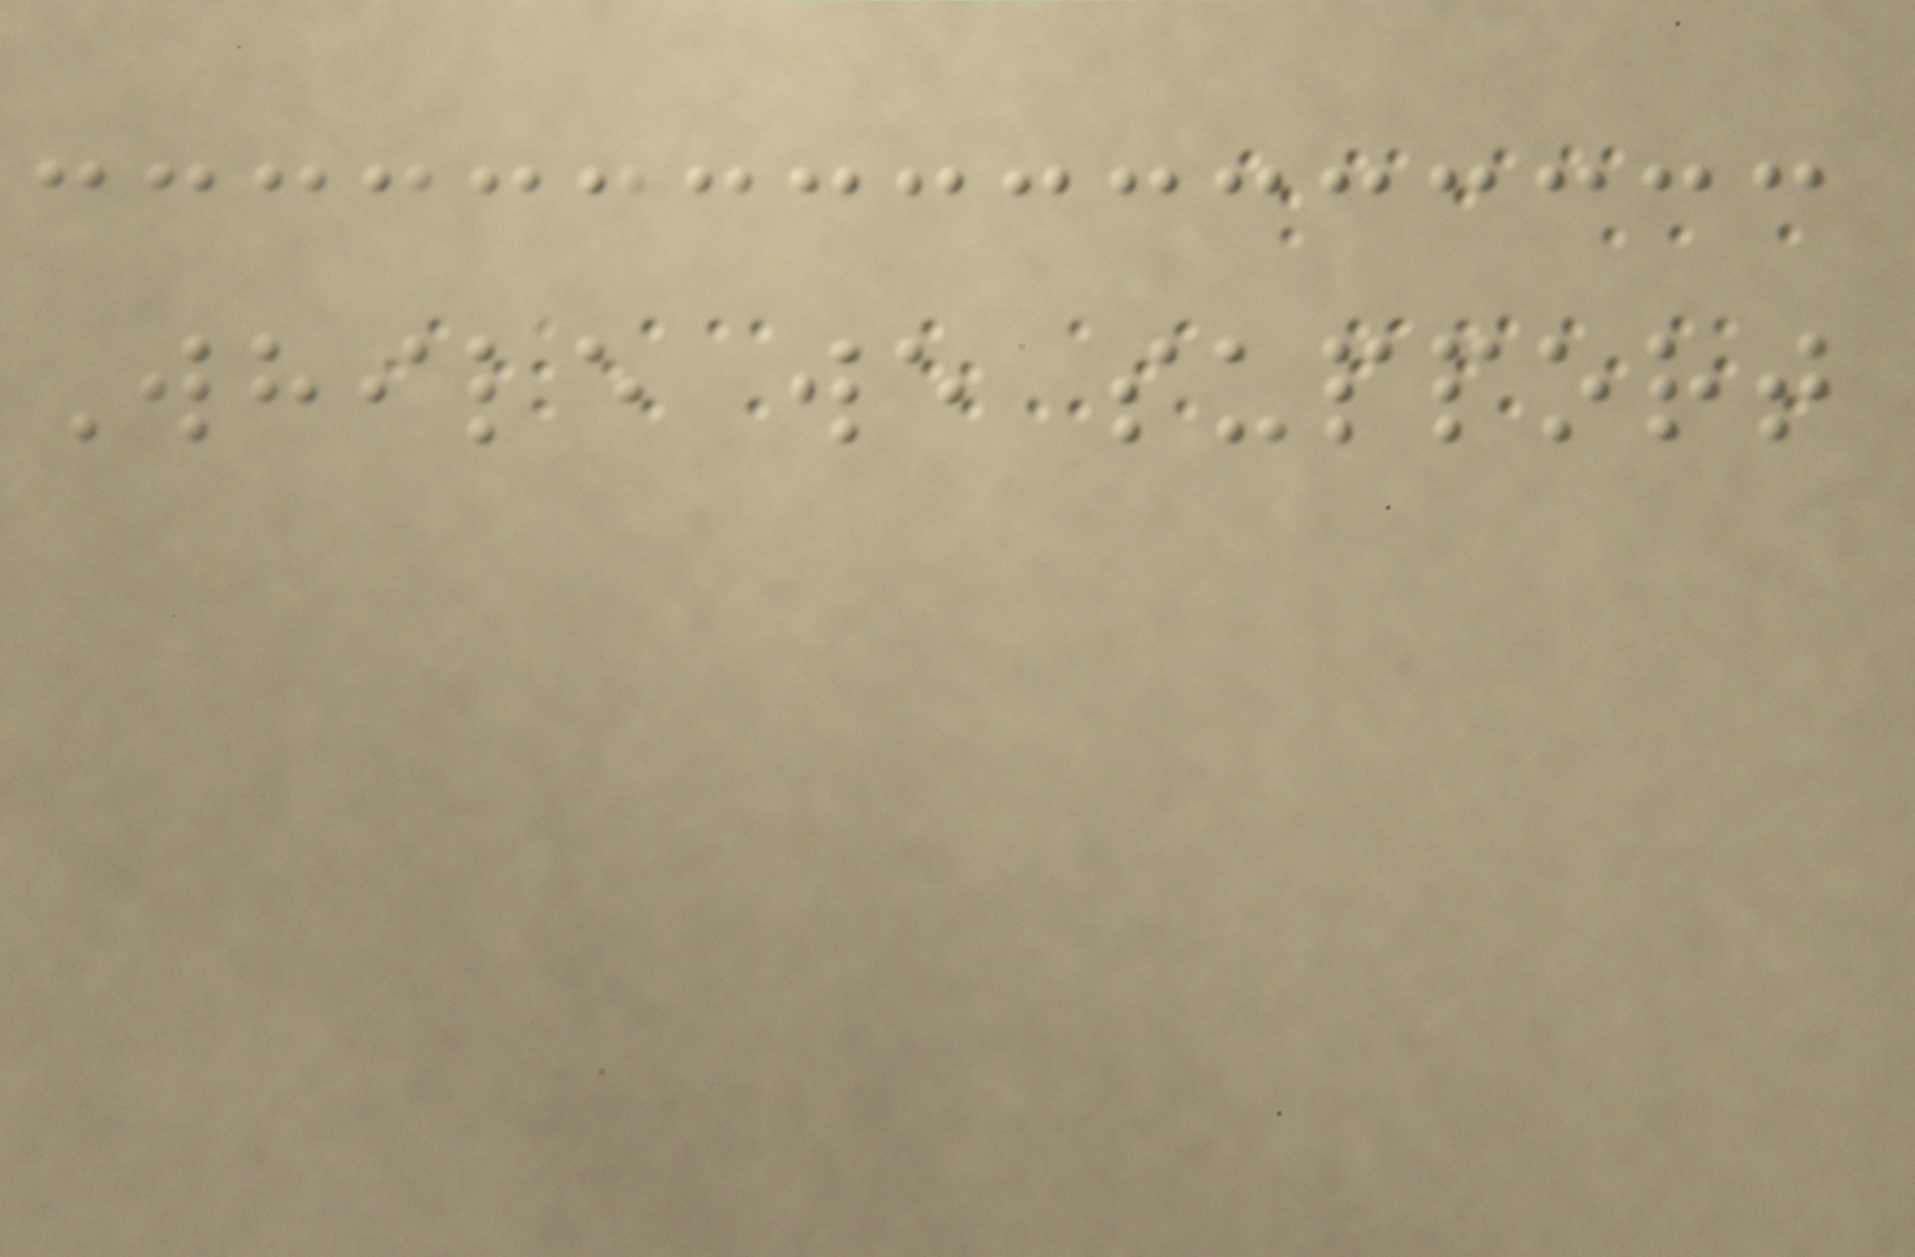While we support
